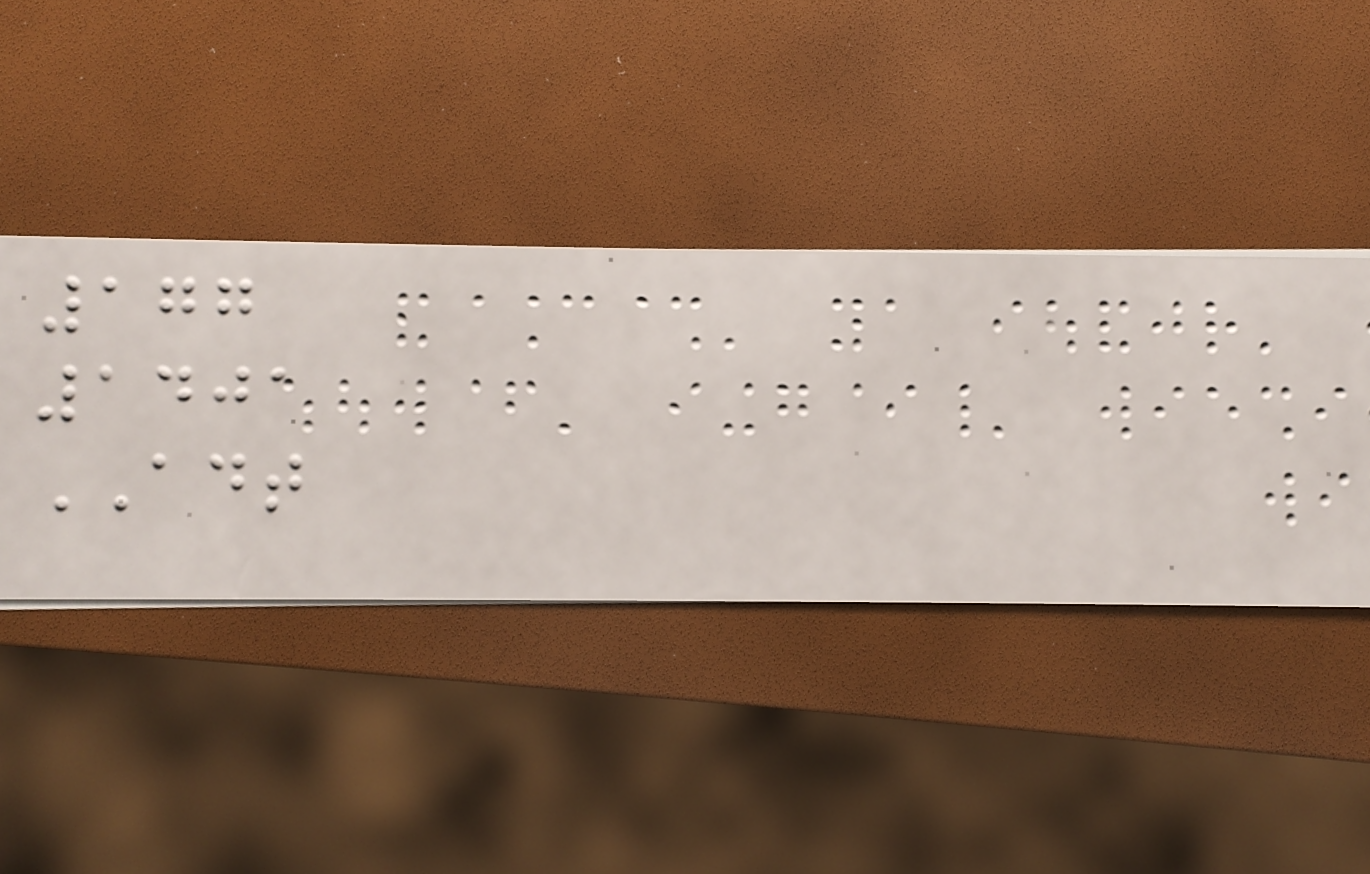177
1401
ADT
